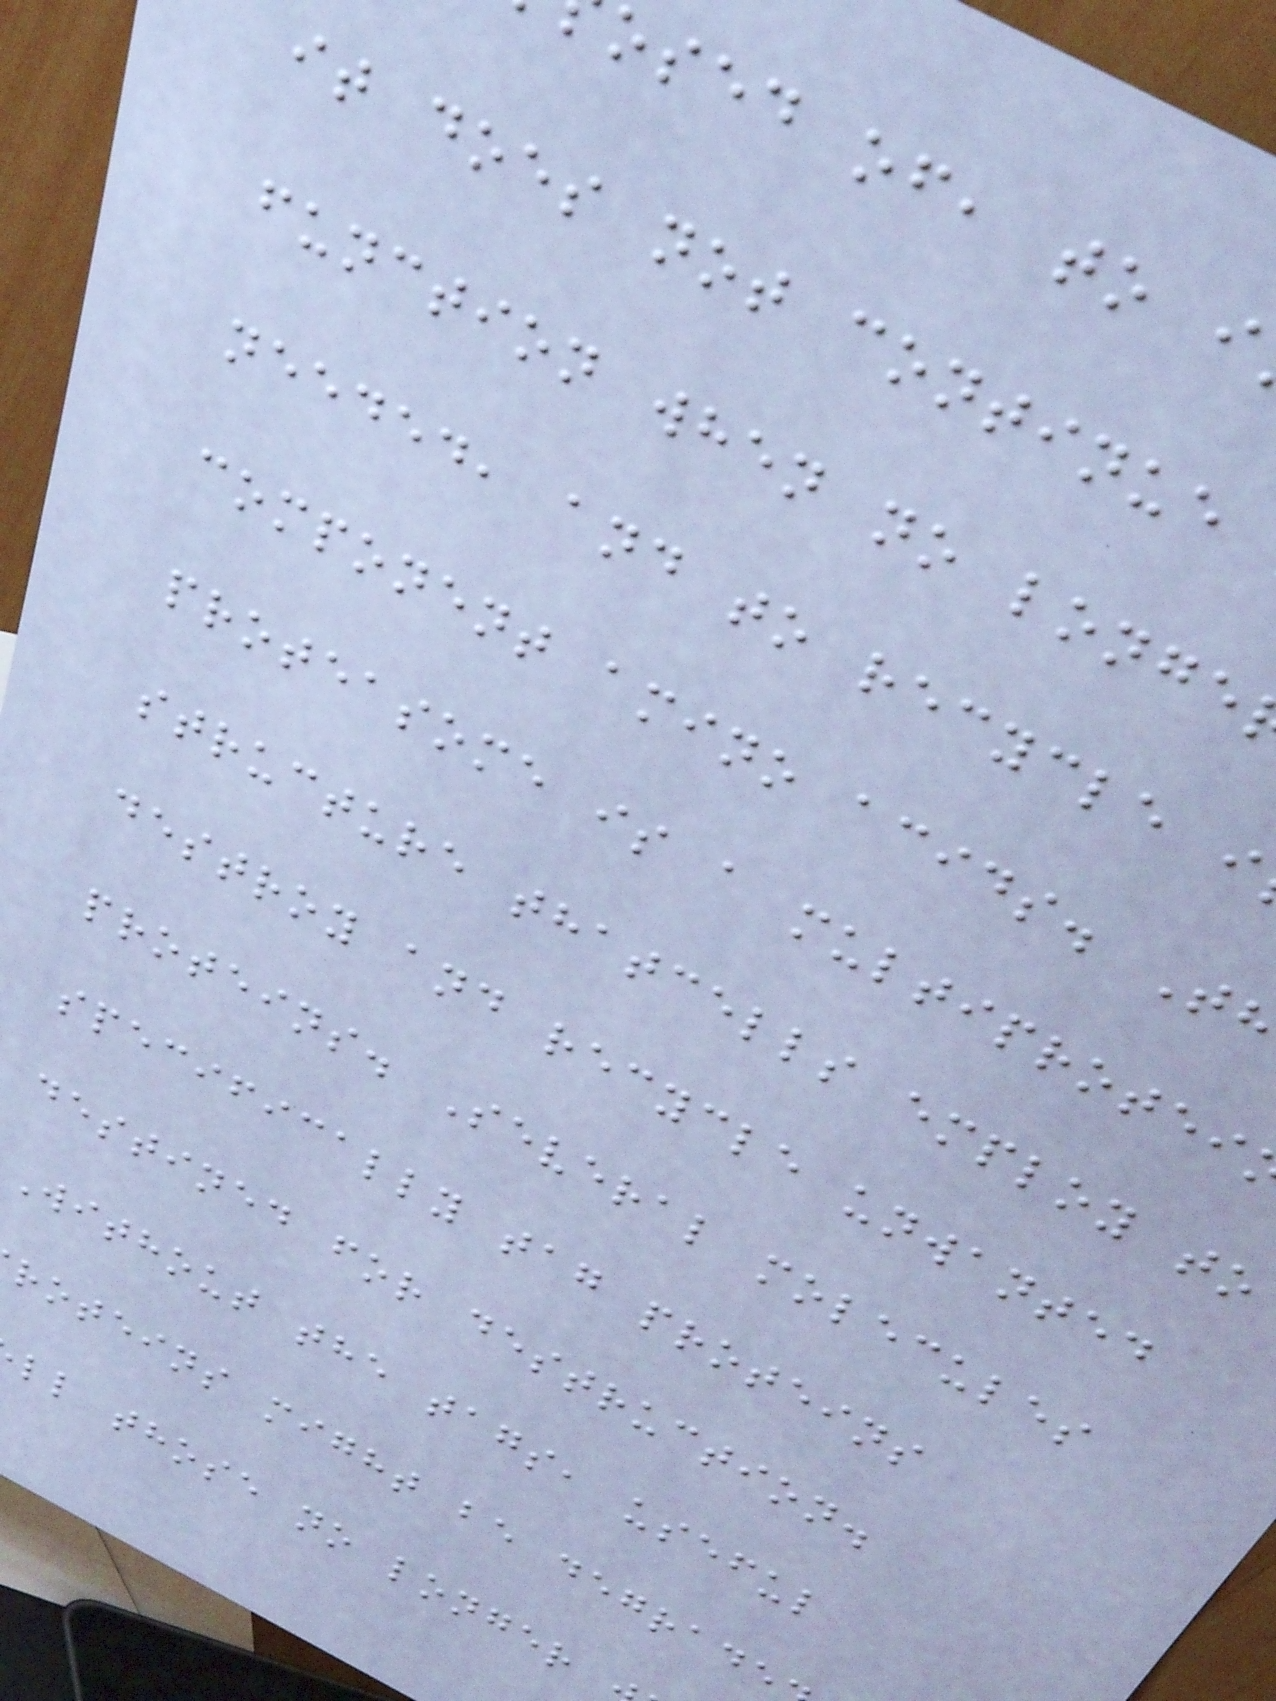osed of, to i
it does not continue
function when no longe
needed, and to recycle i
component amino acids. T
proteasome is a multiprotei
structure thatcells employ to
destroy and recycle unwanted
proteins. Several molecules
specifically tag proteins
destined for destruction.
Without the tags, useful
roteins might be degrade
ll those no longer
